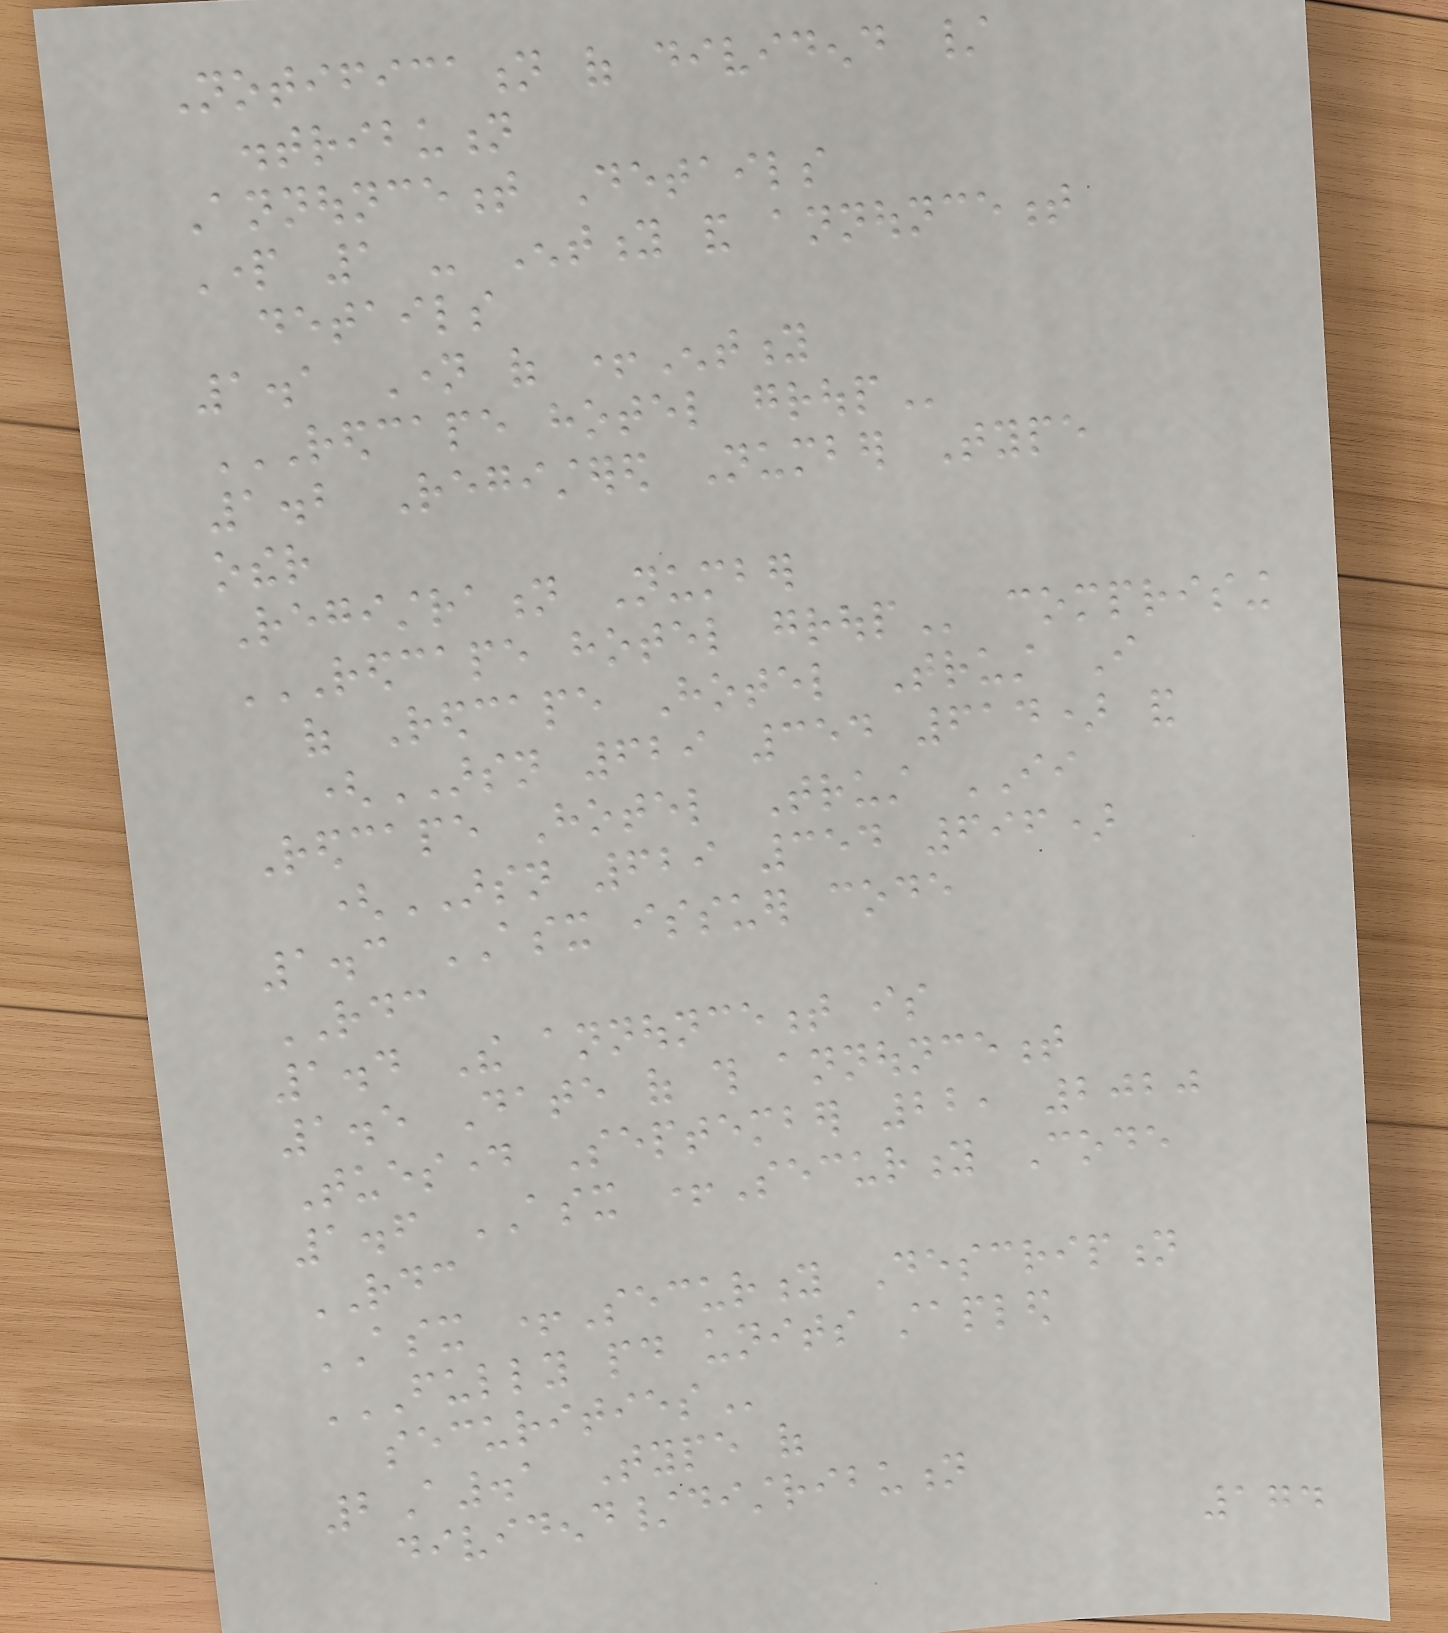Notification of dividend /
distribution
Announcement Details
Part 1 - Entity and announcement
details
1.1 Name of +Entity
REDCAPE HOTEL GROUP
1.2 Registered Number Type
other
Registration Number
REDCAPE HOTEL GROUP comprising
of Redcape Hotel Trust I
(ARSN 629 354 614) and
Redcape Hotel Trust II
(ARSN 629 354 696)
1.3 ASX issuer code
RDC
1.4 The announcement is
1.5 Date of this announcement
Tuesday September 22, 2020
1.6 ASX +Security Code
RDC
ASX +Security Description
FULLY PAID UNITS STAPLED
SECURITIES
2A.1 Type of
dividend/distribution
174
